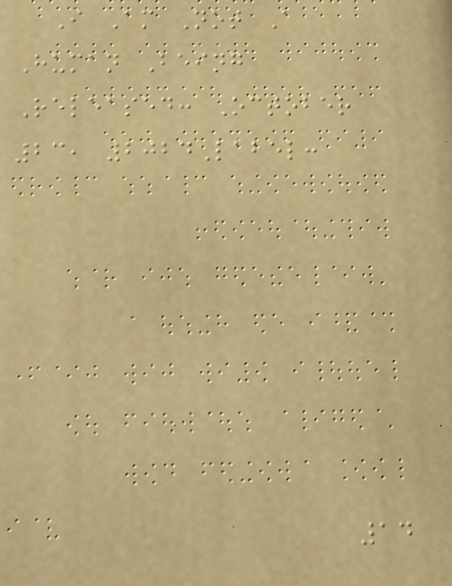I Am Not A
Human Being
Released: October
23, 2024Label:
14
